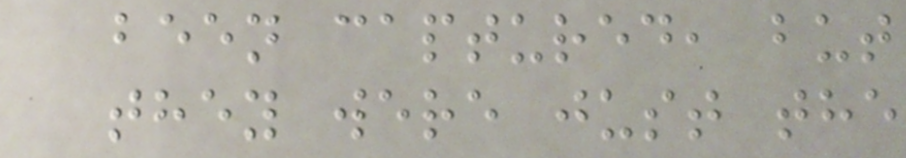been captured, but
they were just the
